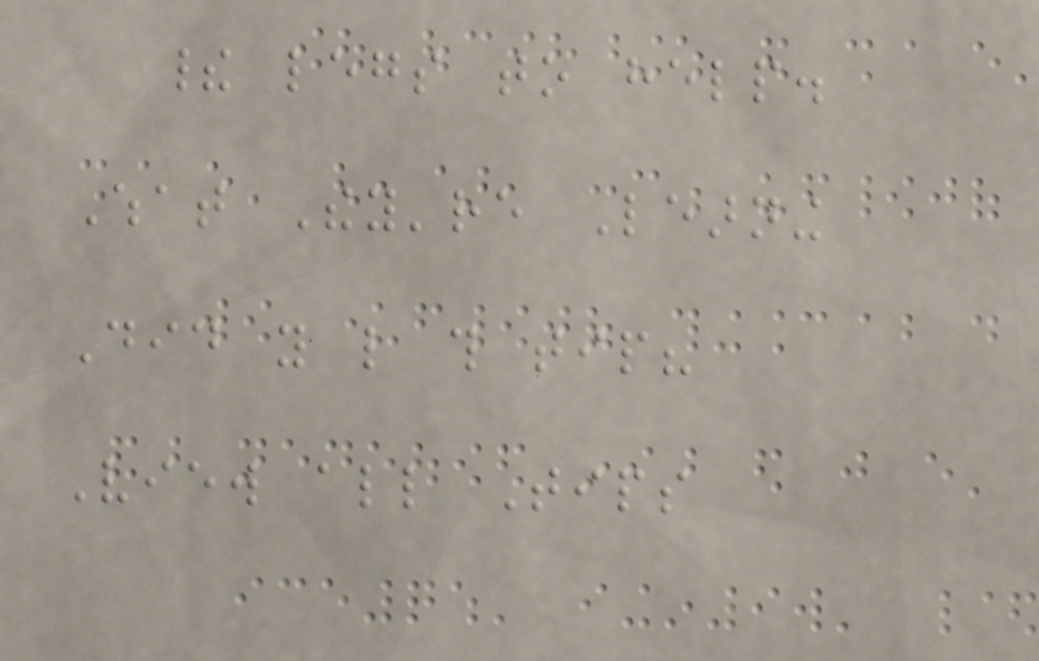their legs to help.
What They're Learning
Did you like this tip?
View all Tips
